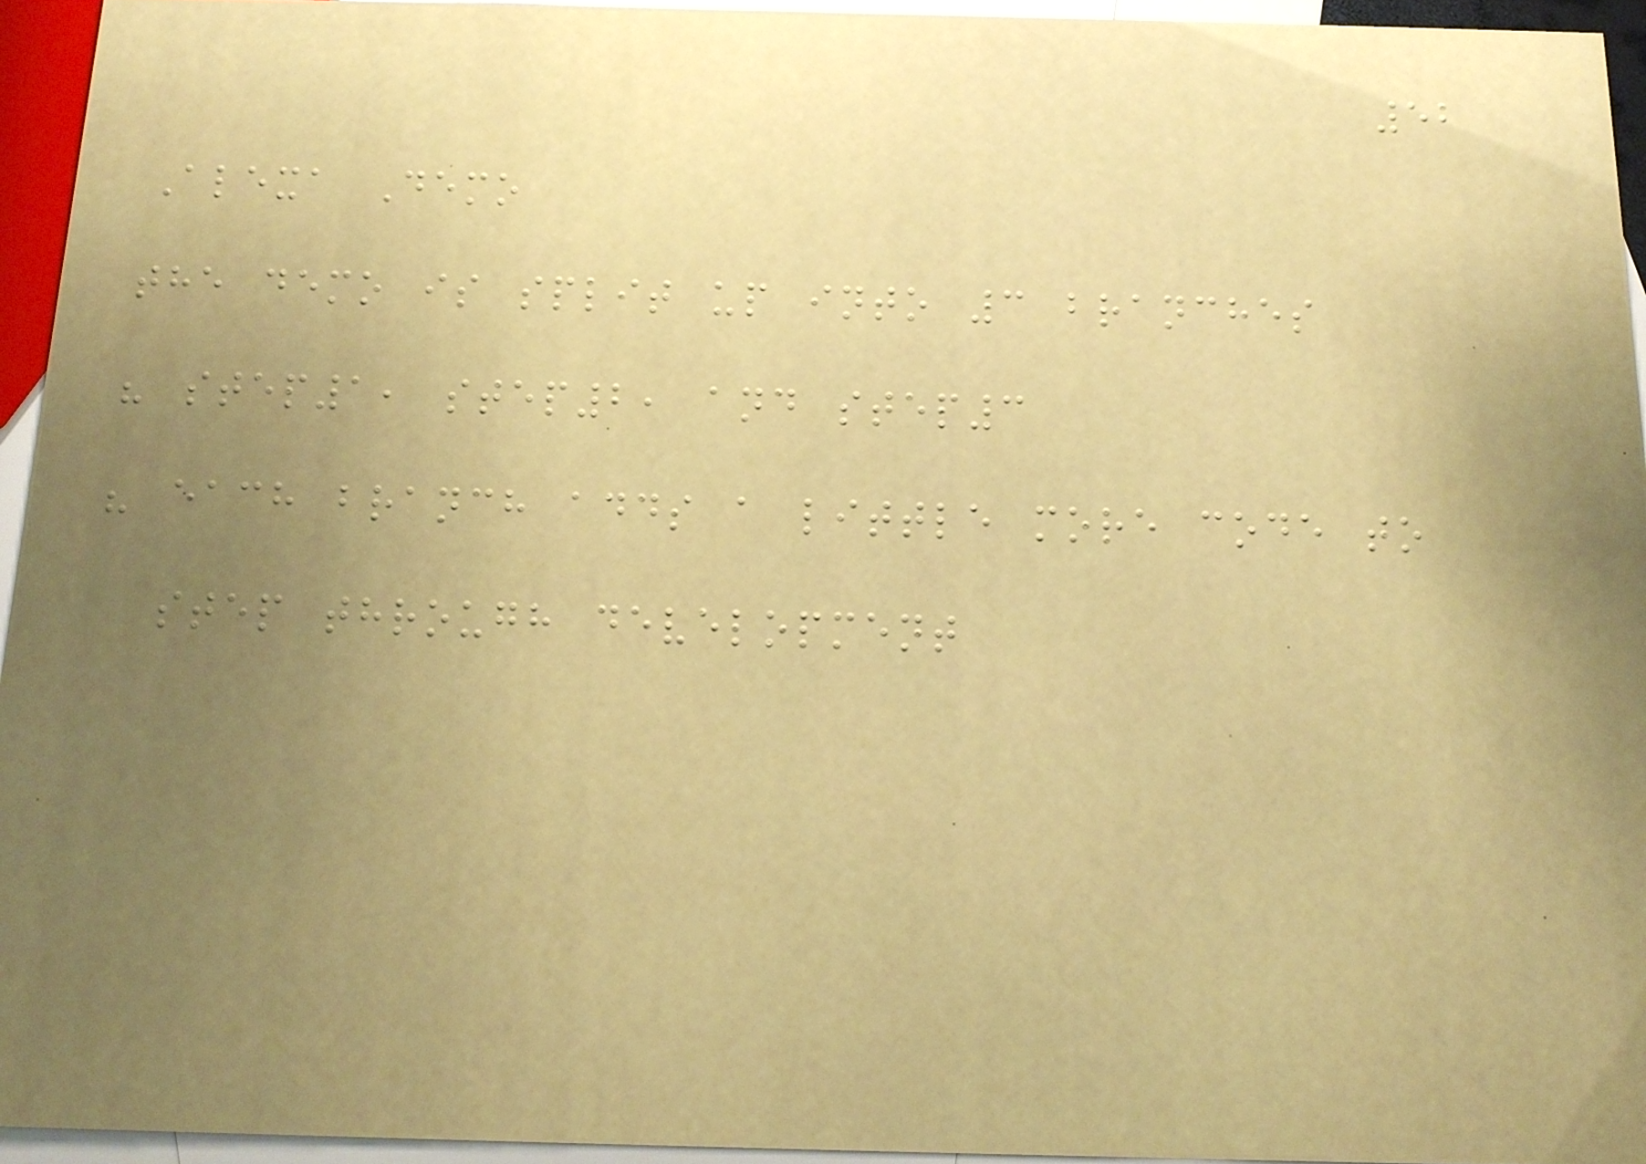52
Alexa Demo
the demo is split up into 3 branches
" step1, step2, and step3
" each branch adds a little more code to
step through development
